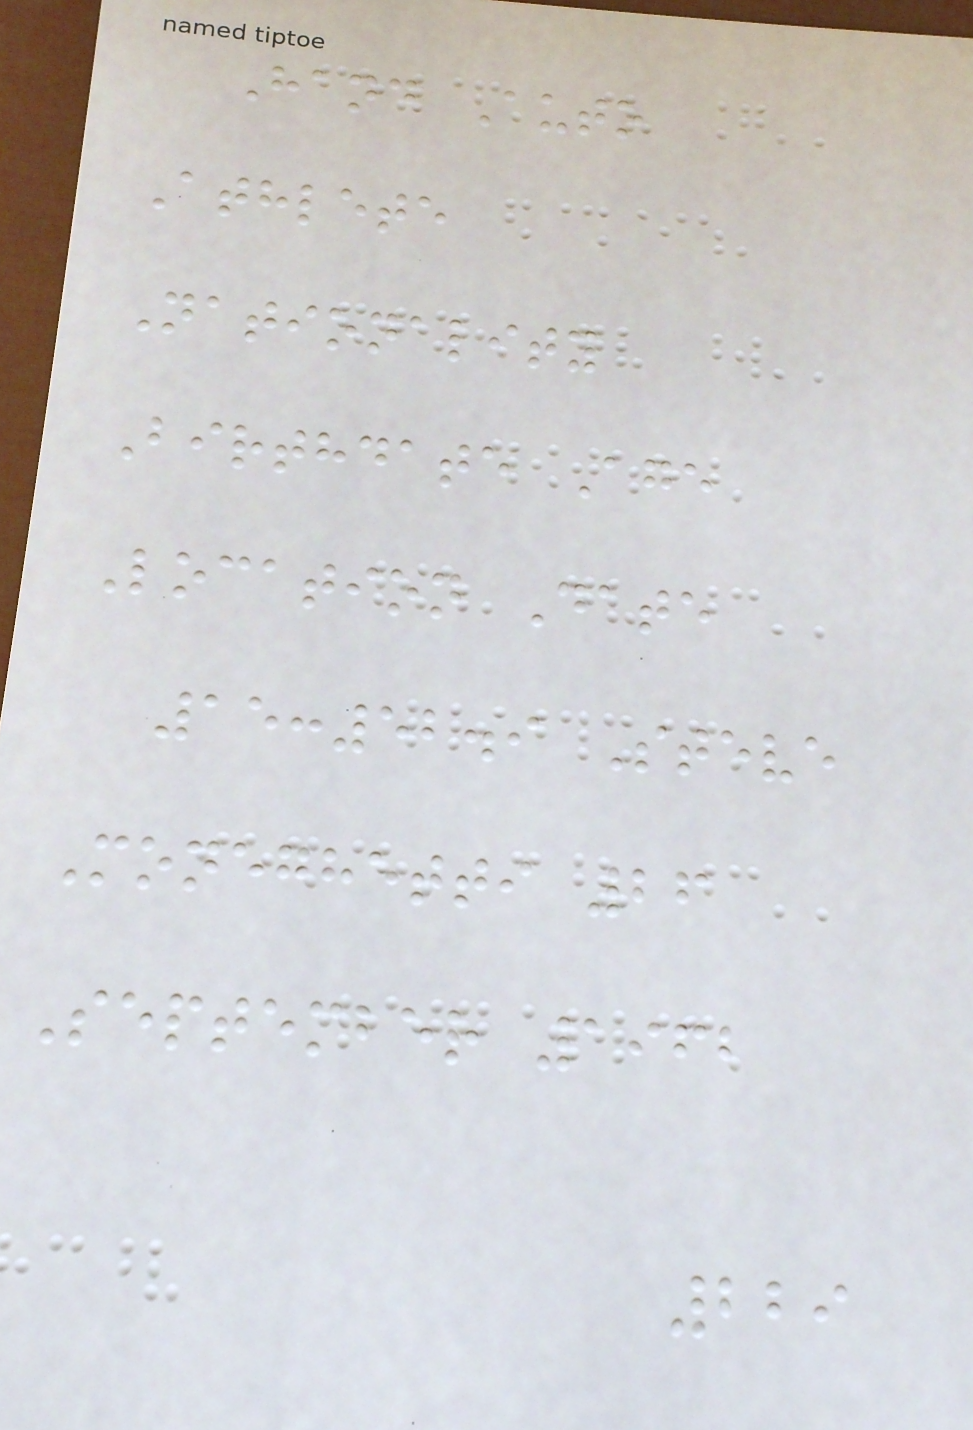Hand Auto
Athlete
Nationality
Birthdate Age
Location Date
15:52.9 Steve
Moneghetti 26
September 1962
229
